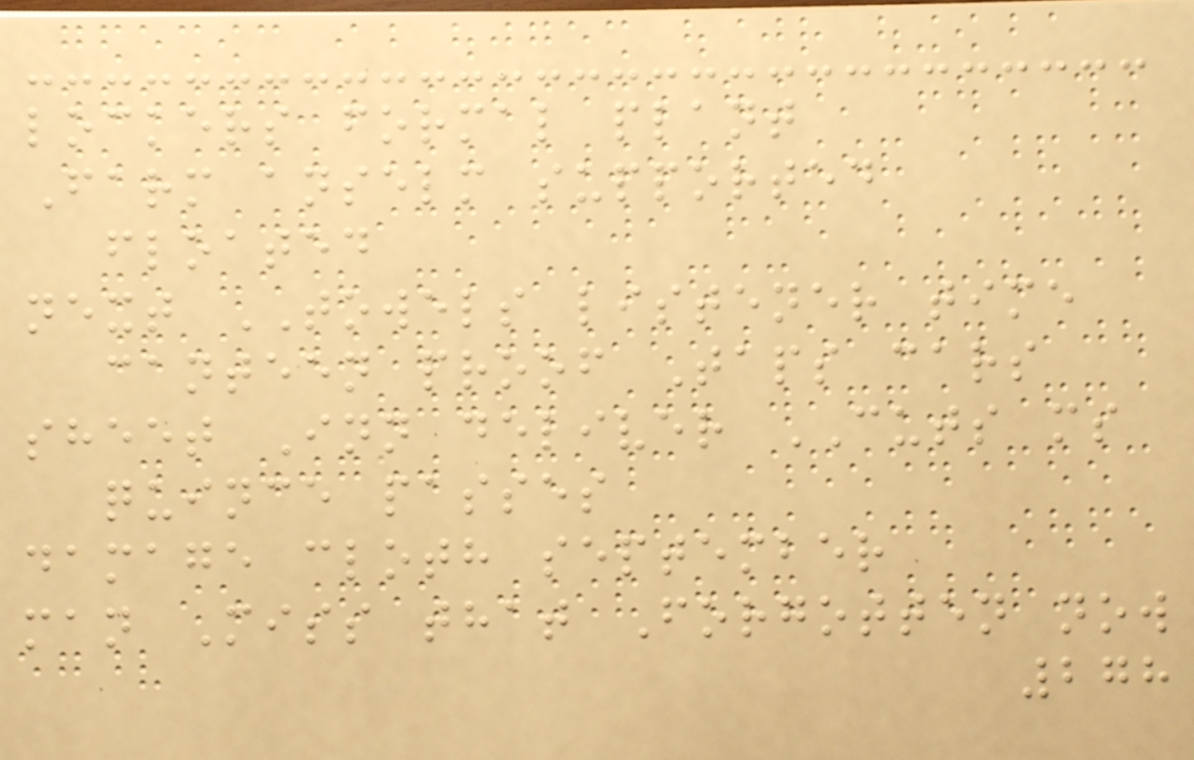lockers formal plant
Farm anselm supported
floated
next TOWELS listener time
canteen proof Taps cars
sheet Inn deliver CUTS ms
quince passes
damage cloth september
man Miss that Forgotten now
278
